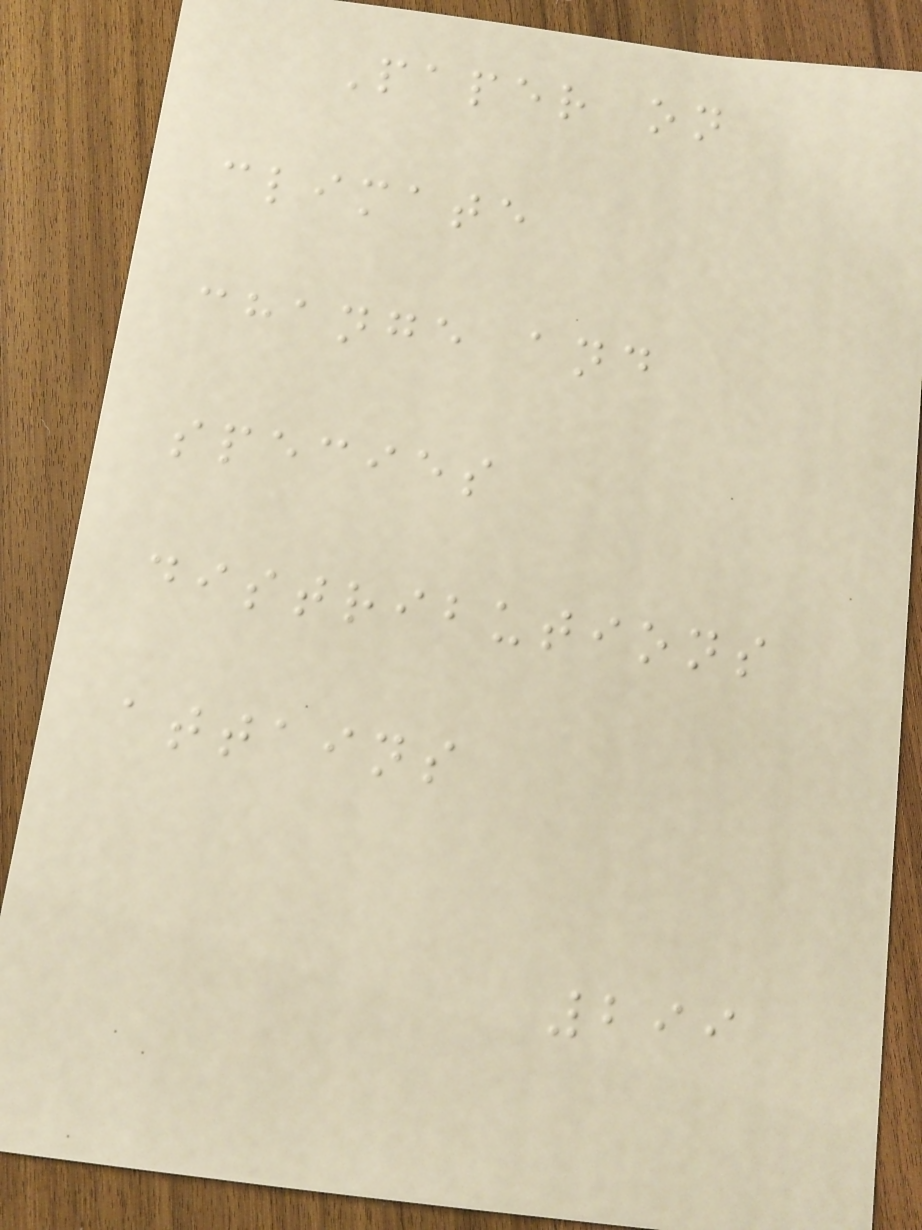Paper on
climate
change and
species
distributions
attains
299
